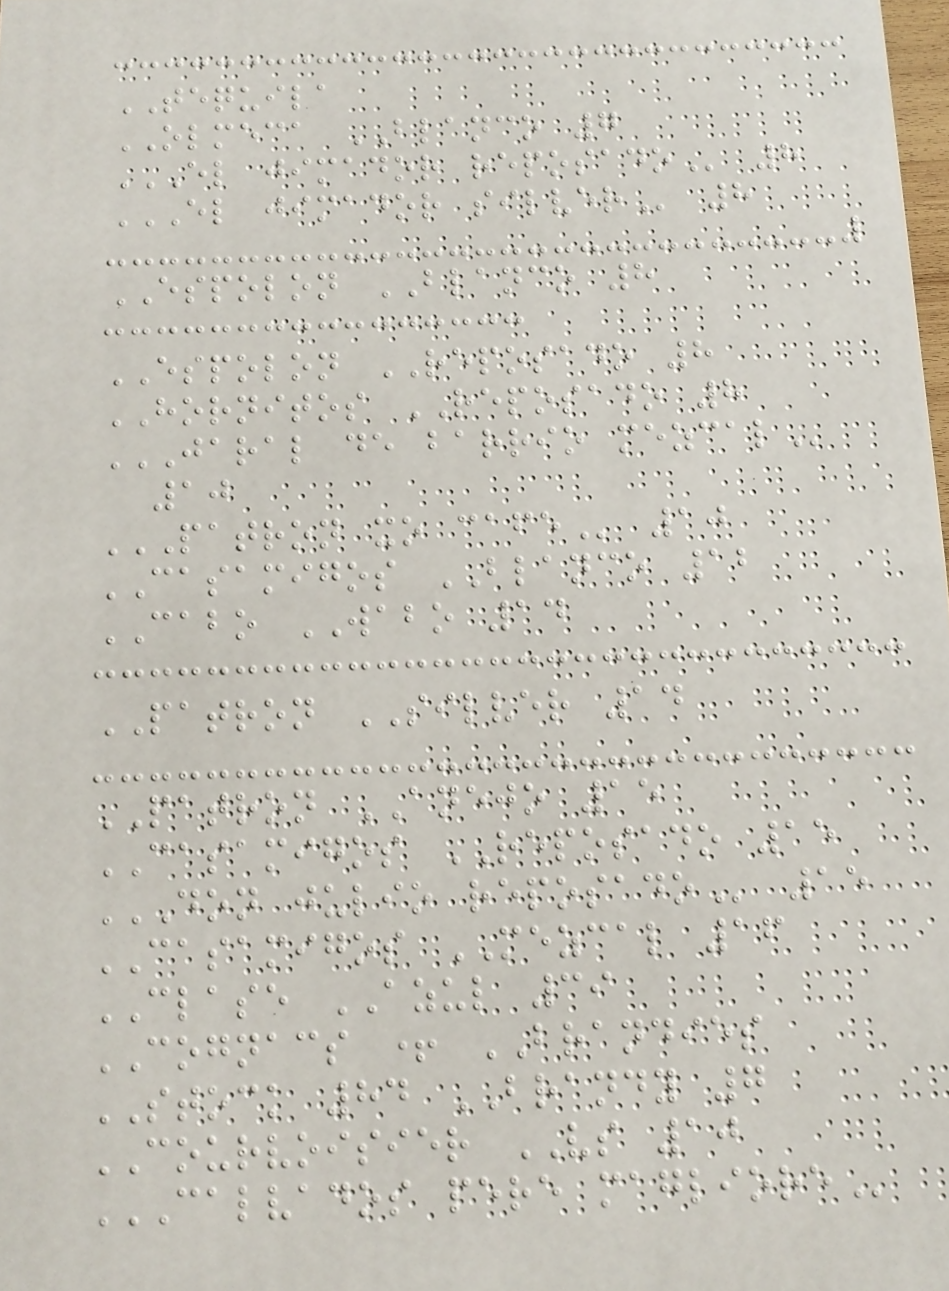TEQUILA
OLMECA BLANCO 7
EL JIMADOR REPOSADO 8
EL JIMADOR SILVER 8
ESPOLON BLANCO 8
ESPOLON REPOSADO 8
HORNITOS REPOSADO 8
JARAL DE BARRIO MEZCAL
10
PATRON XO CAFE 10
CASAMIGOS BLANCO 12
CABO WABO 14
PATRON SILVER 14
PATRON ANEJO 15
CASAMIGOS REPOSADO 15
DON JULIO REPOSADO 15
CASAMIGOS MEZCAL 16
CLASE AZUL 39
COGNACS + BRANDIES
STOCK 84 BRANDY 7
COURVOISIER VS 10
CALVADOS PERE MAGLIORE
